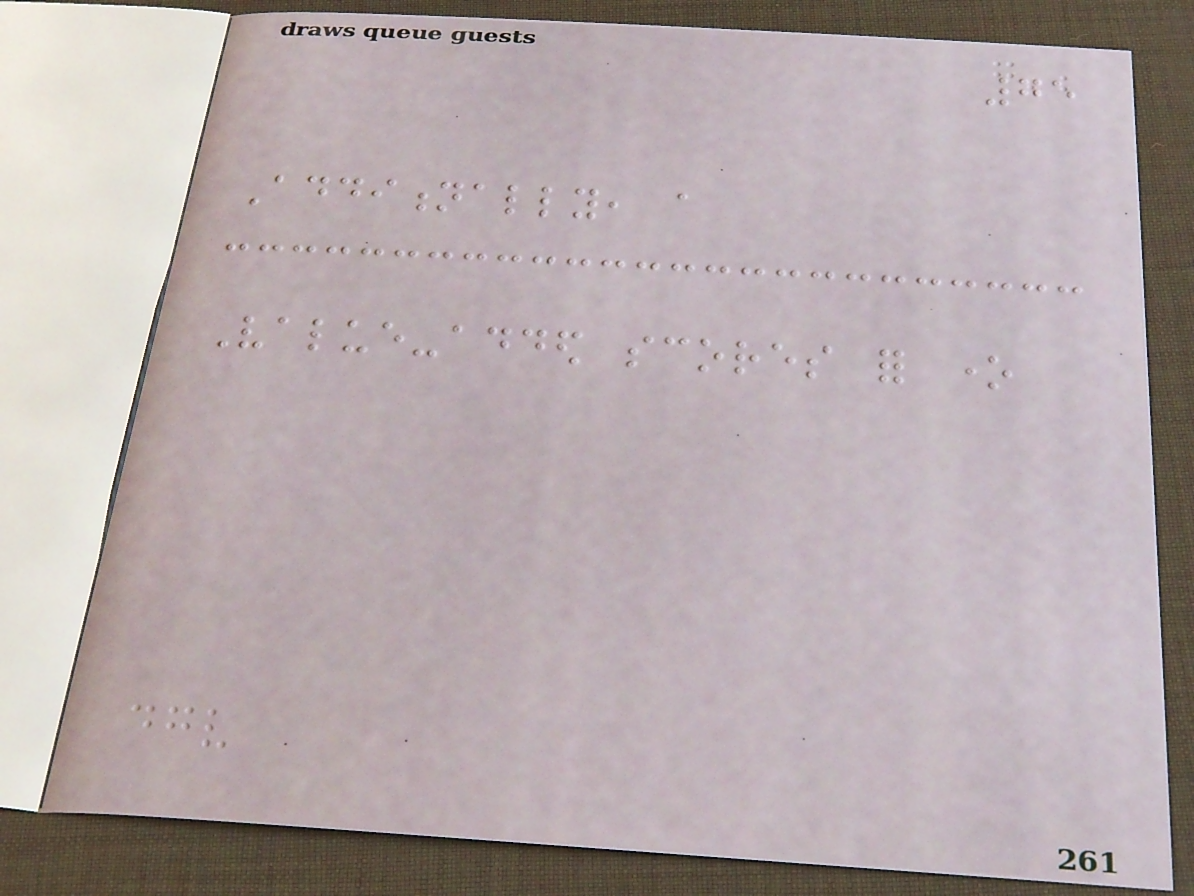75
Additionally, a
Value-added scores for one
